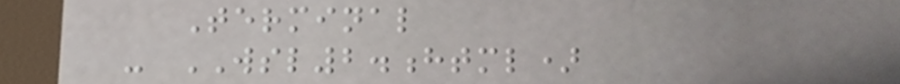Terminal
- WSL2.html)
